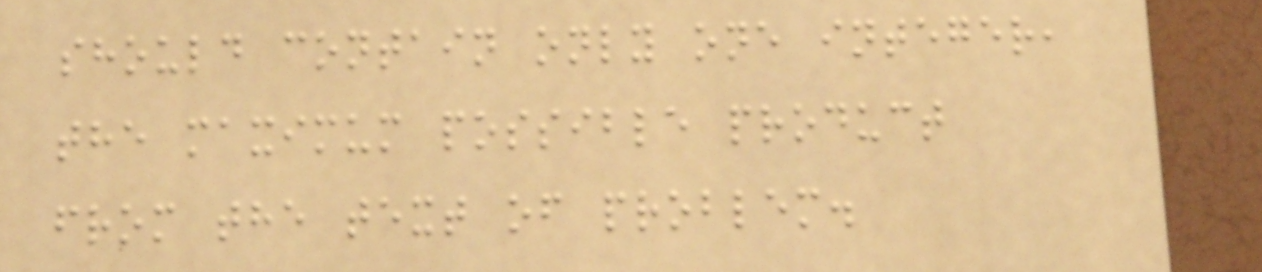should contain only one integer,
the maximum possible product
from the text of problem.
